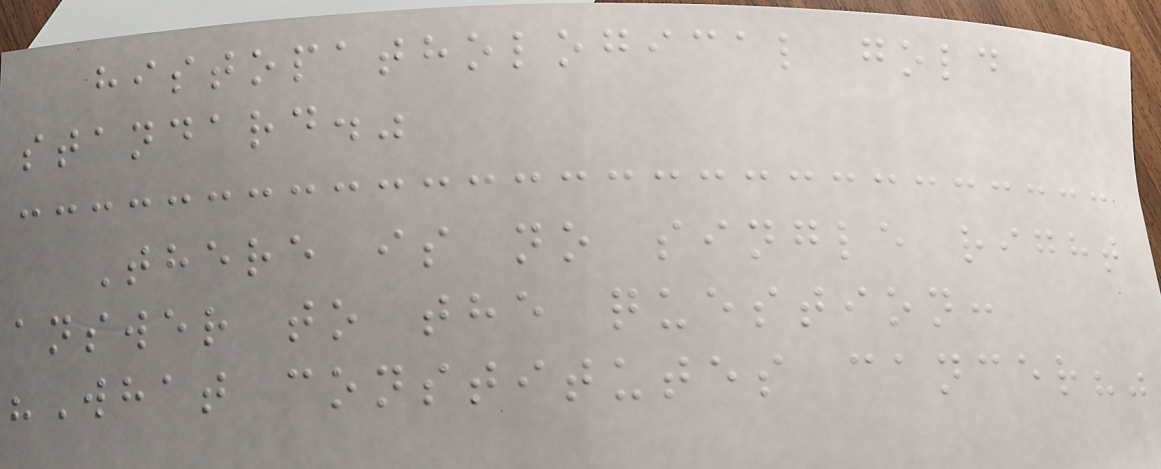histopathological gold
standard."
There is no single right
answer to the question:
"What constitutes cancer?"
